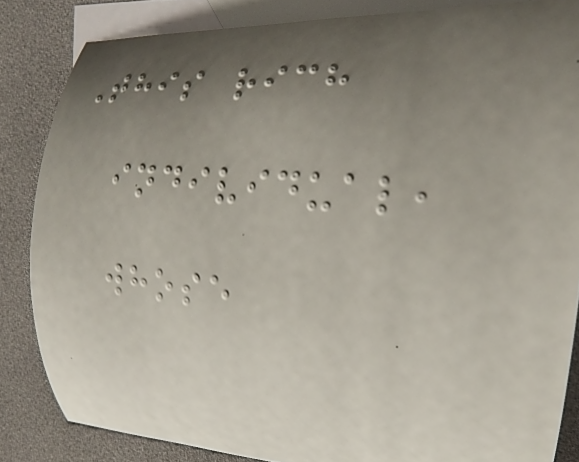This rich
individual,
whose
